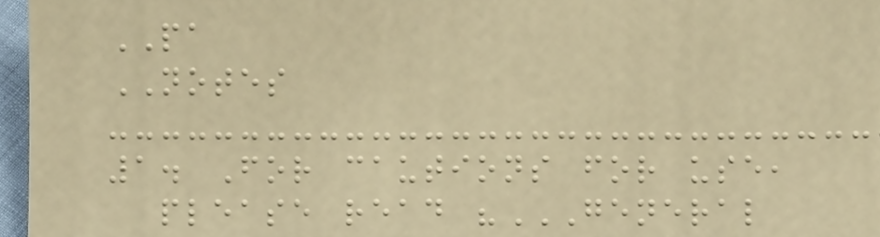PA
NOTES
1. For cautions for use,
please read "GENERAL
